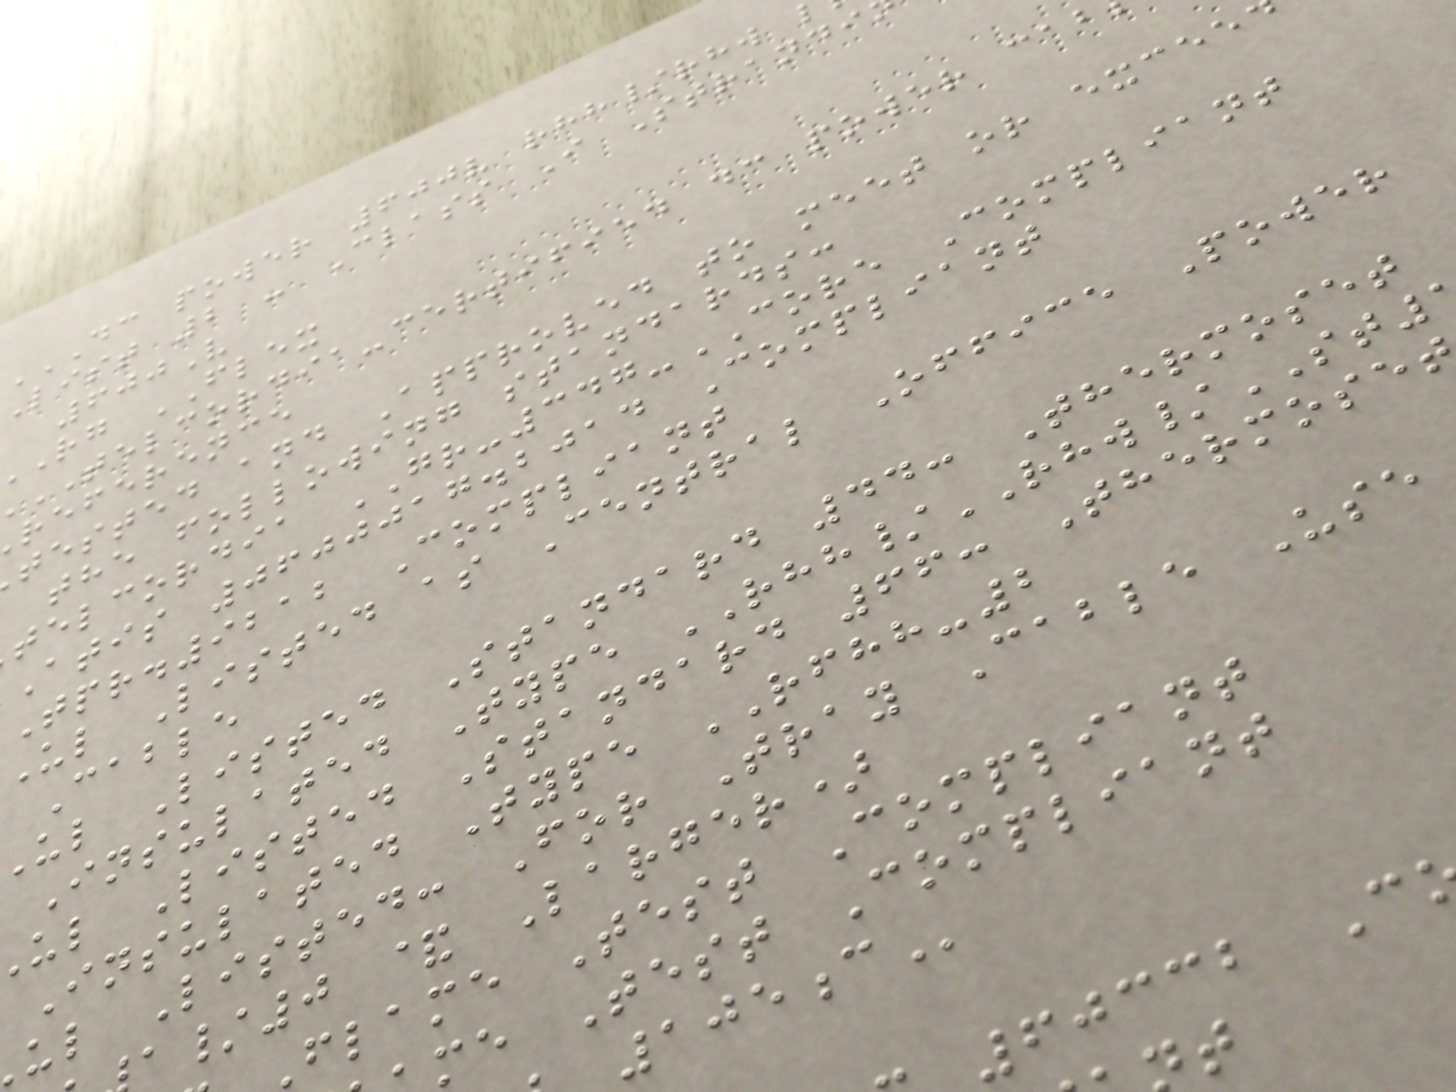List 2 - Class I Strandi
600V
rg FLEX
telcordia-certified dc power
reference
tested and Approved to meet or excee
the following standards:
telcordia GR-347-CORE Compliant
atis 0600017.2014 Compliant
tpr.9212 Compliant
ul Listed as Central Office Power
Cable
ul Listed Standard 44: Thermoset
Insulated Type RHH/RHW/ST
ul Listed Standard 66: Thermose
Insulated Type RFHH-2
ul Listed: For Tray Cable Use
/0 & Larger)
flame Test Compliant
me Test Compliant
